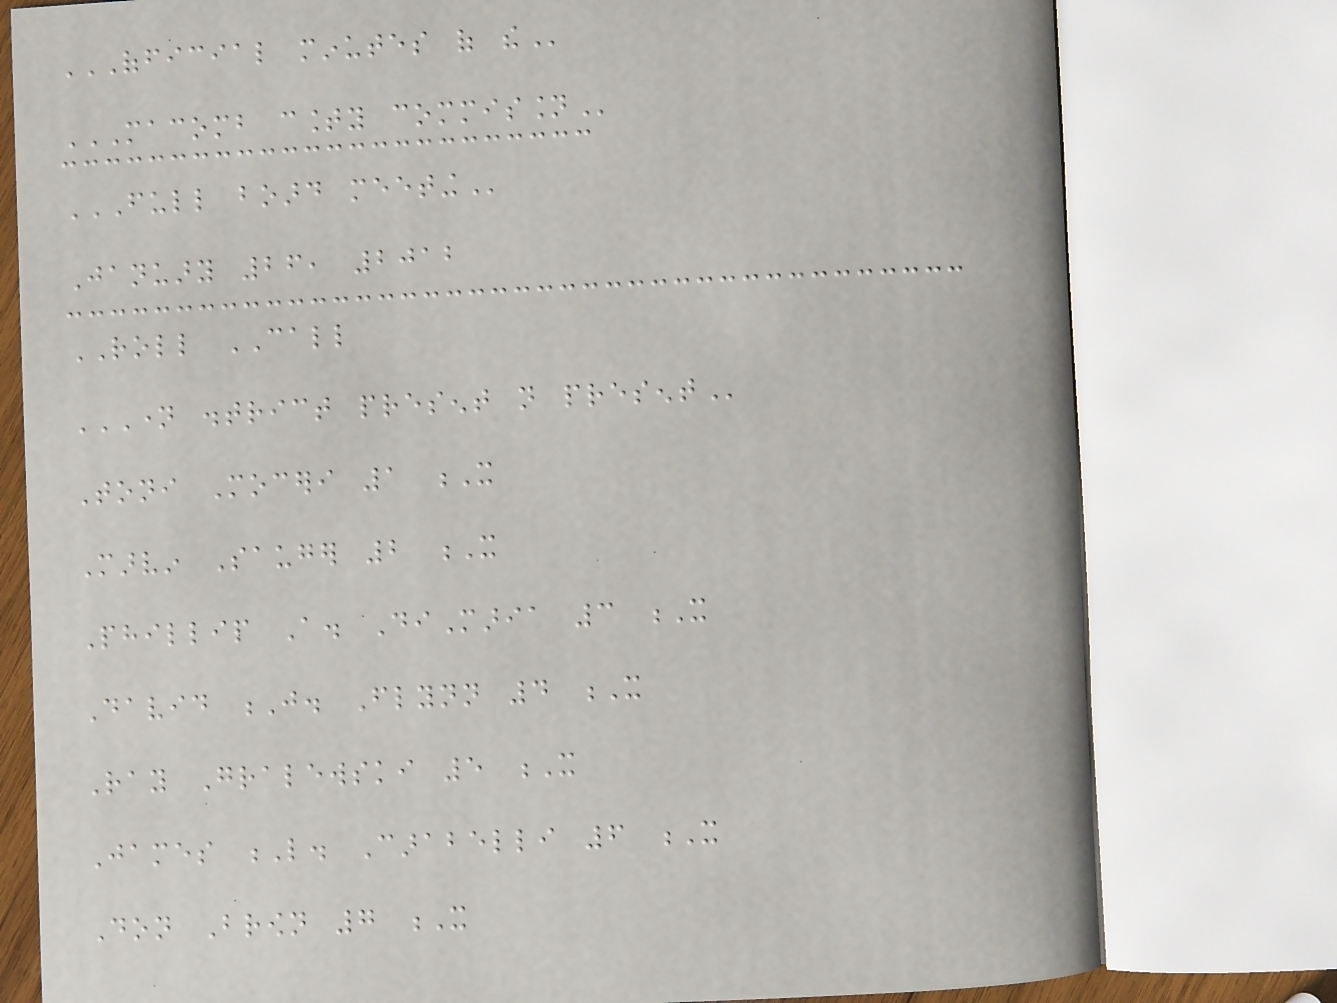OFFICIAL MINUTES OF THE
MACOMB COUNTY COMMISSION
FULL BOARD MEETING
January 26, 2012
ROLL CALL
NAME DISTRICT PRESENT NOT PRESENT
Toni Moceri 1 X
Marvin Sauger 2 X
Phillip A. DiMaria 3 X
David J. Flynn 4 X
Ray Gralewski 5 X
James L. Carabelli 6 X
Don Brown 7 X
